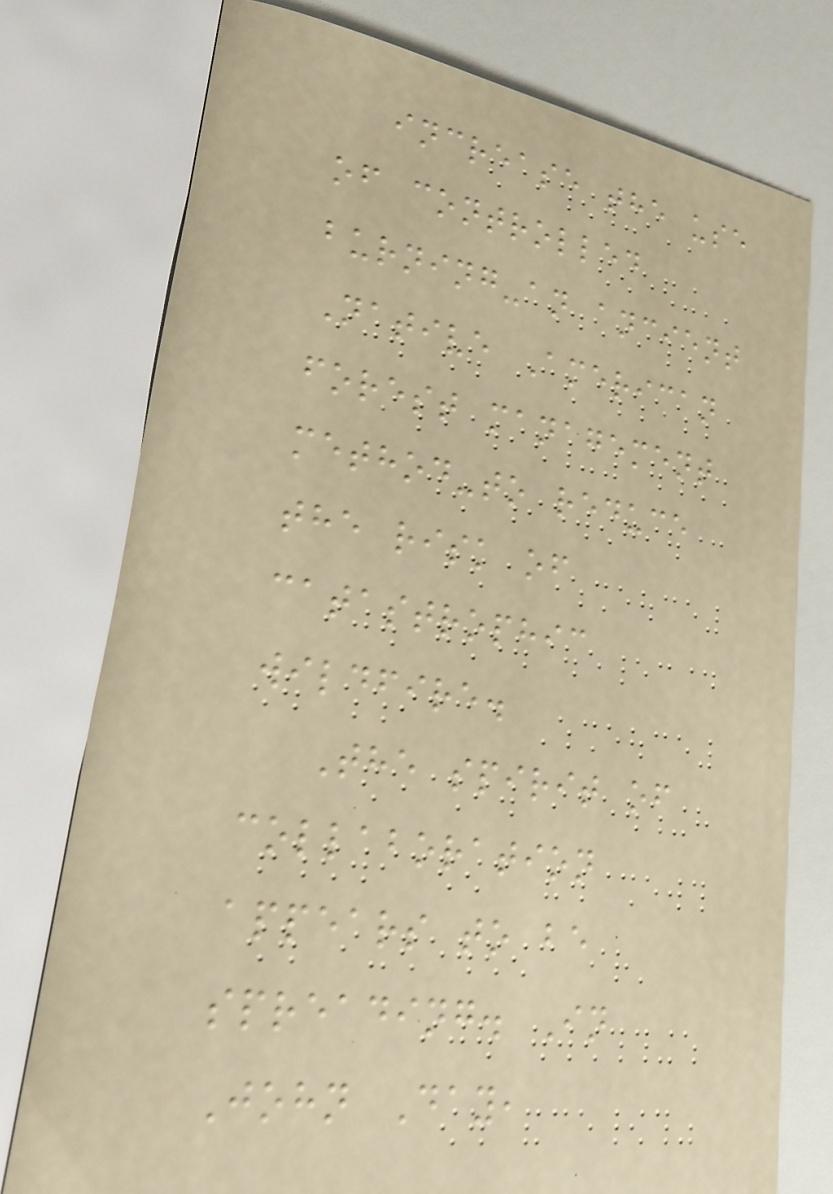increase the use
of controlled
burning-an ancient
Native American
forest management
method-to reduce
the risk of
catastrophic
wildfire.
The spirit of
collaboration
appears to be
spreading. In
John Day,
